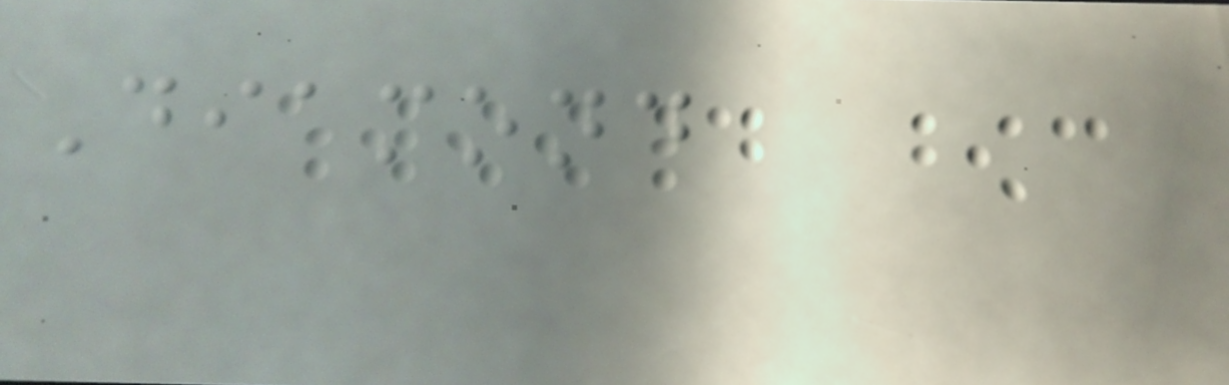Diamond
